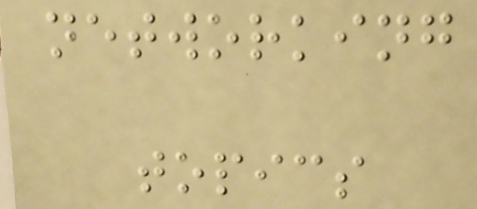networking
topics
